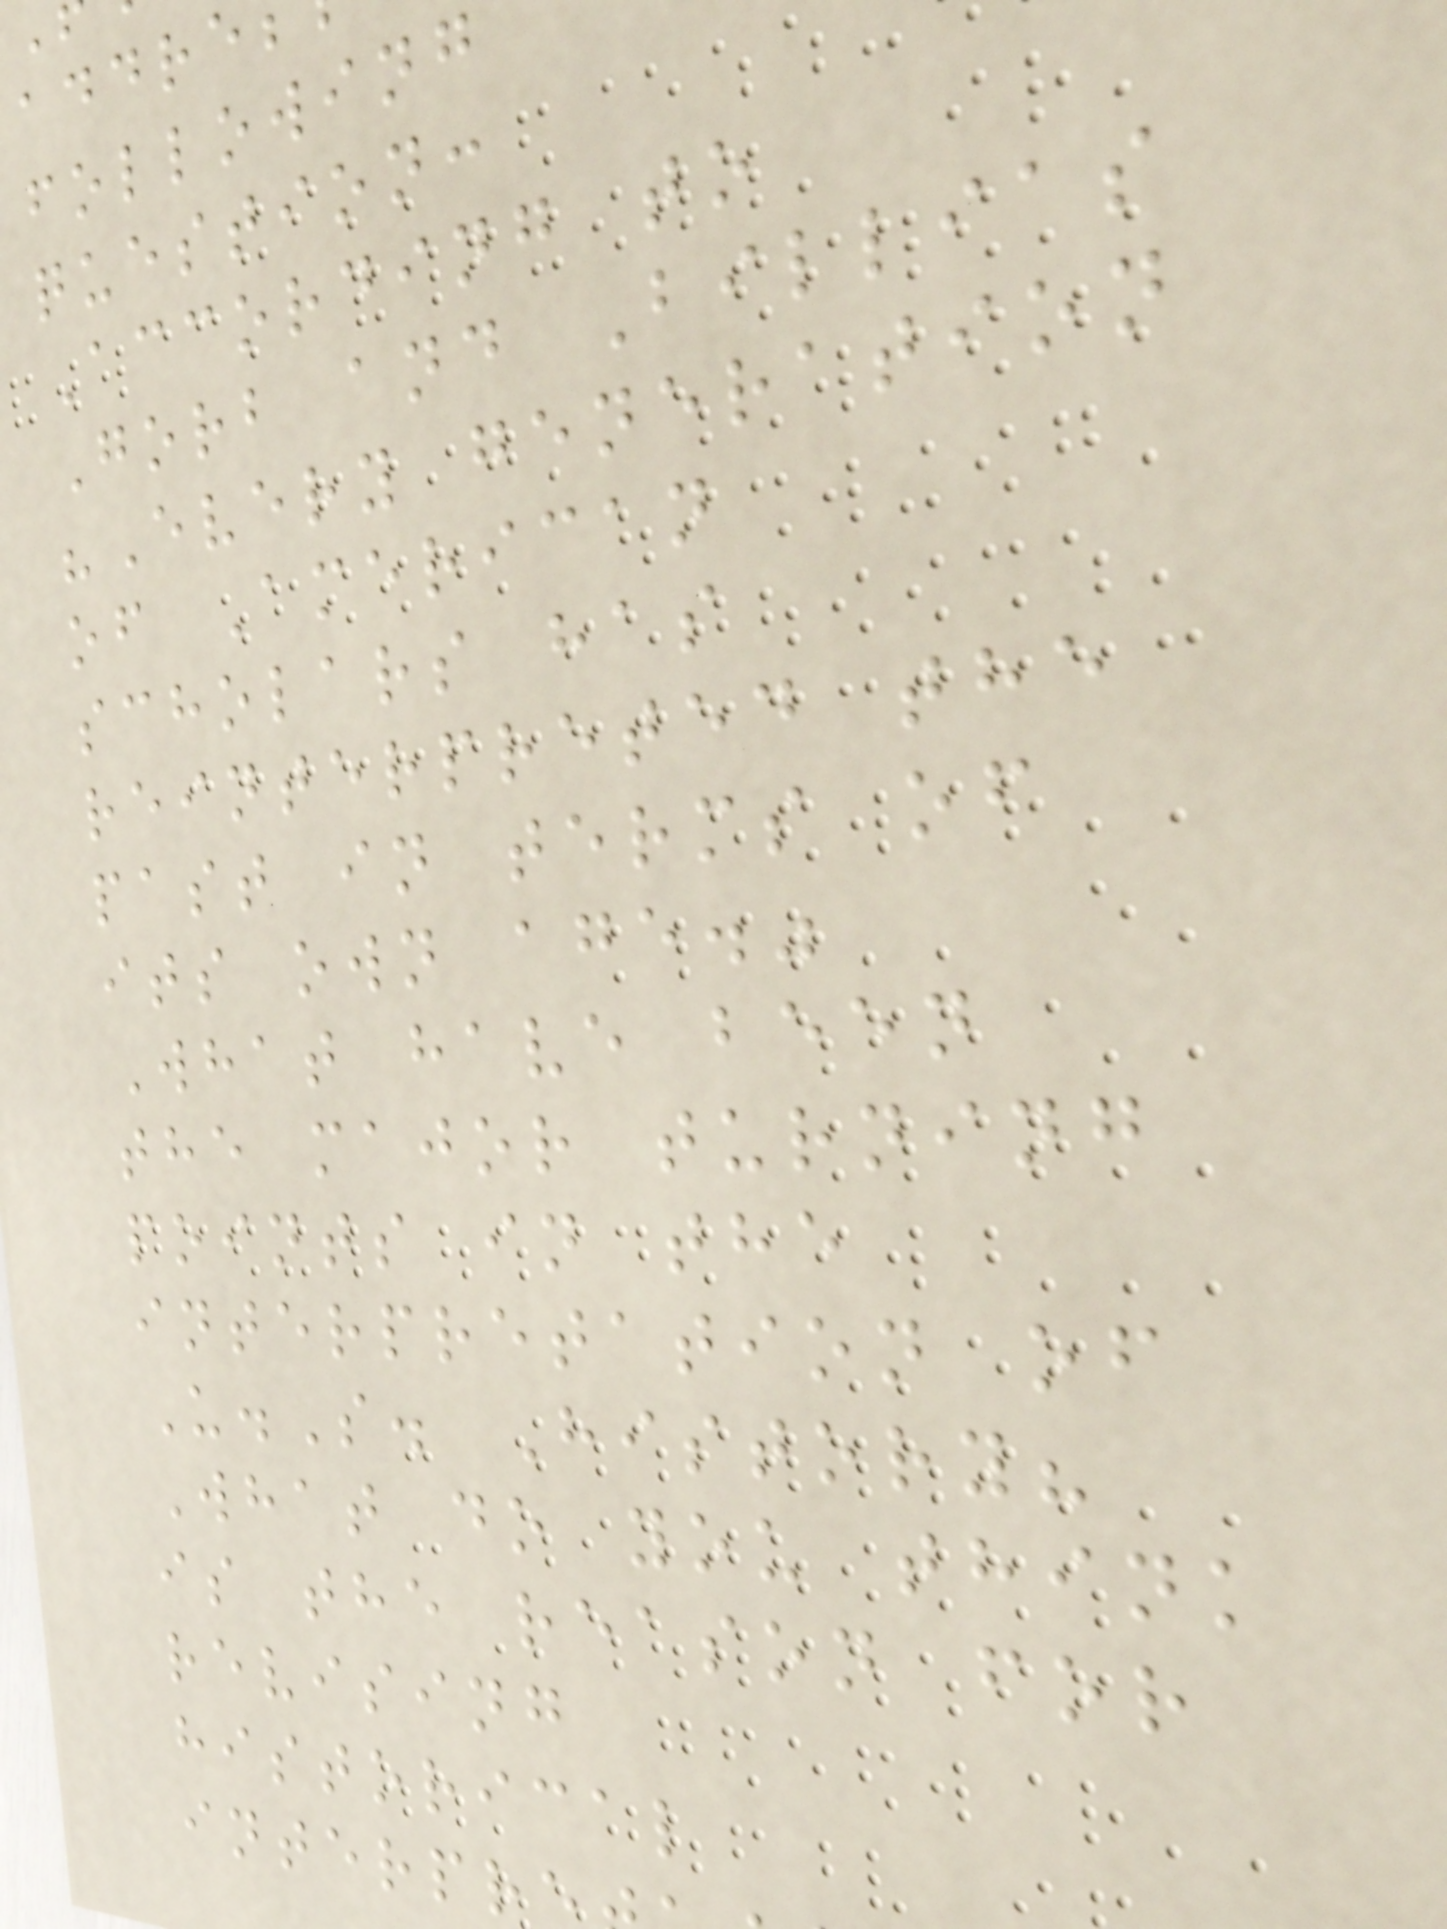addre
following
question:
According to
Gorb and Billias
"Every generation
of American
scholars has
reinterpreted the
past in terms of
its own age."
What have been
the major turning
points in the
interpretation of
U.S. History?
What do you think
is the reason for
revising
historical
interpr
